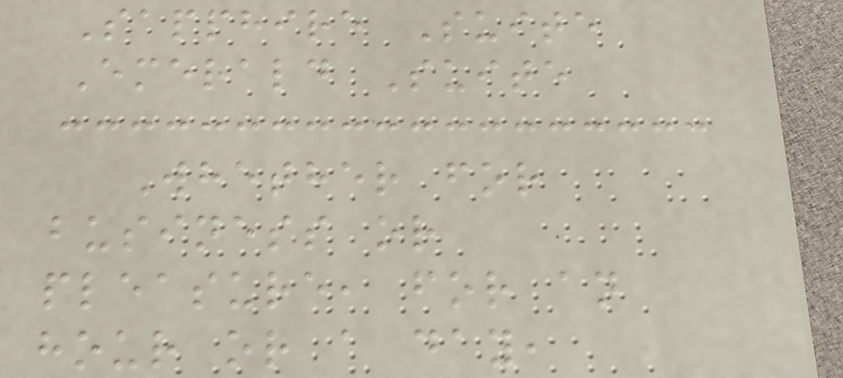Sapphire Suite
Emerald Suite
Whether for
business or
pleasure, for an
hour or a day,
